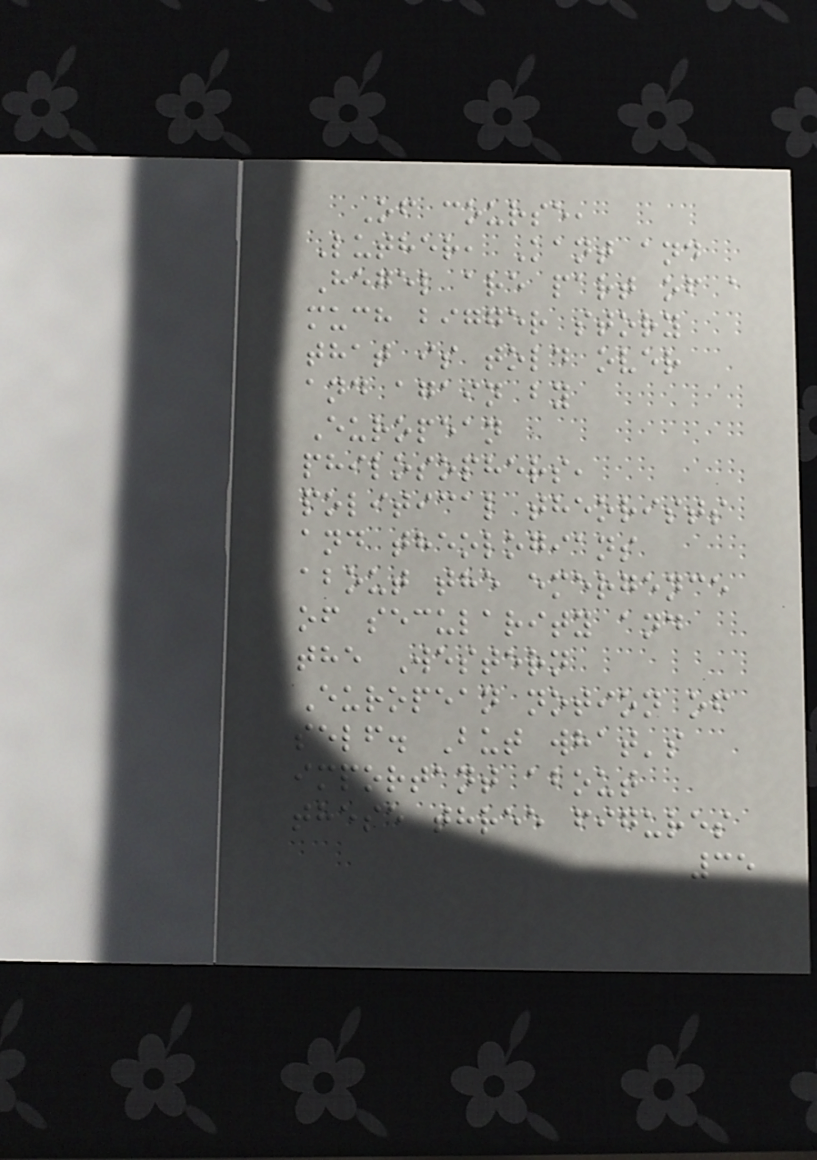Of course,
Luther, Kant and
Hegel are part of a
much bigger story
that is told over
and again by
European
philosophers,
political theorists
and theologians
about the emergence
of secularity and
the Western
European notion of
self. But what's
important about
these three figures
35
